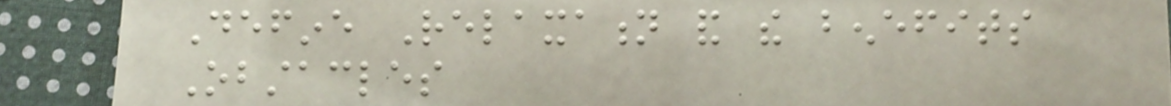Define Relaxation and the benefits
Obstacles
